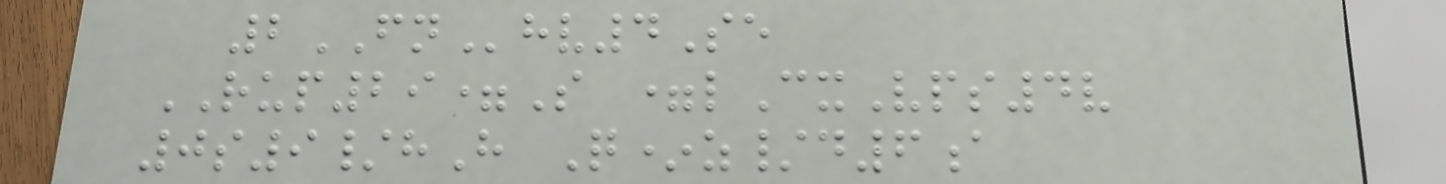2FNhv4Se
RUP29=S =lCxVps4v
0s9/hH Q*z/d6a
